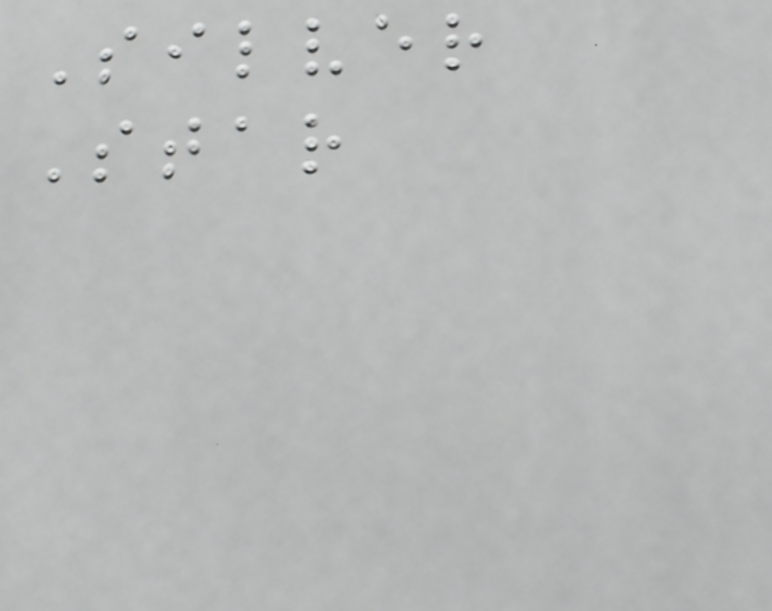Silver
Star
